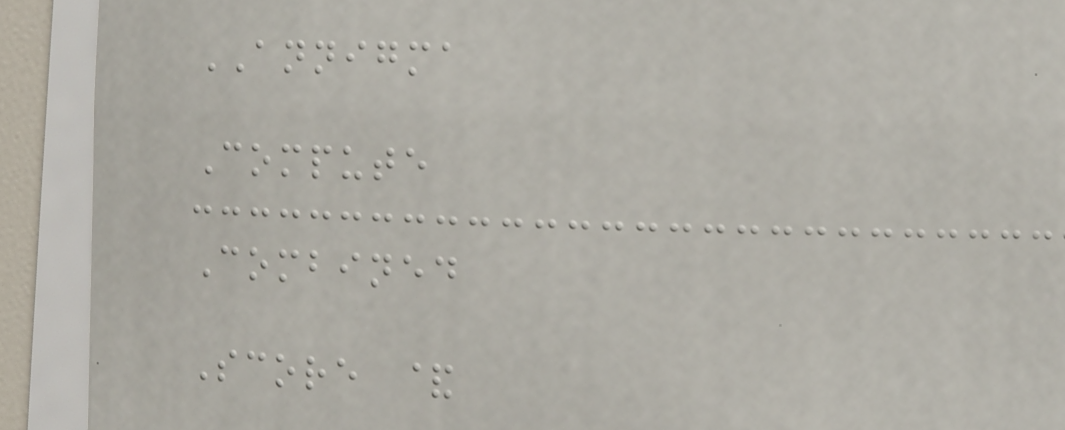ANNIGMA
Compute
Combined
Score &
